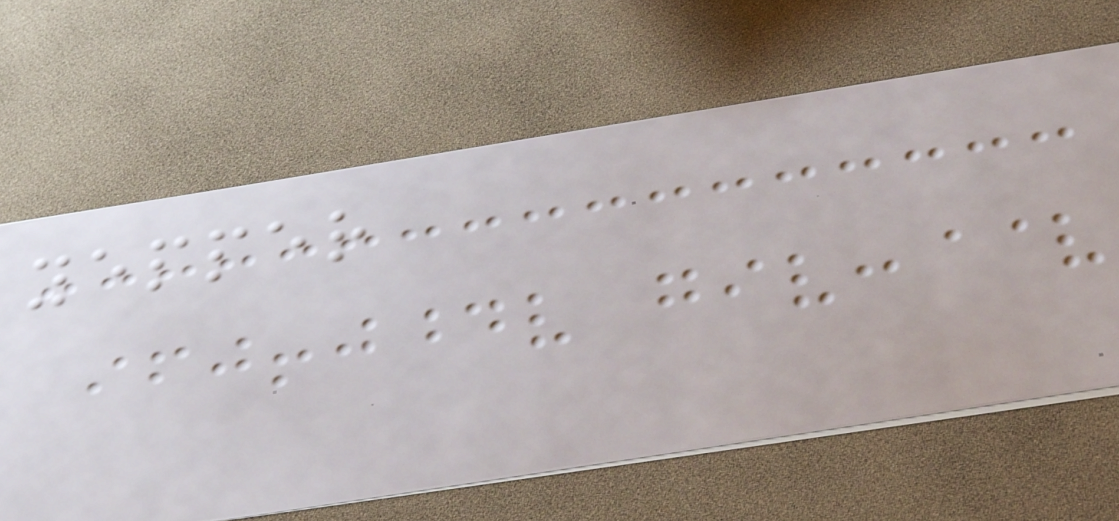yepper
